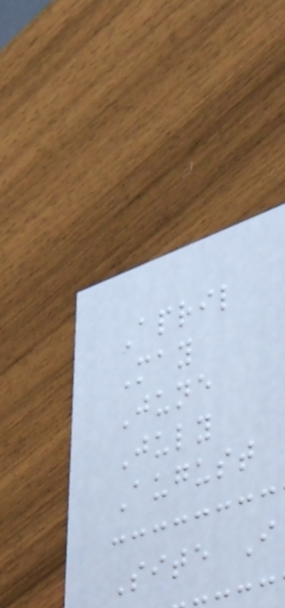April
May
June
July
August
Site I
